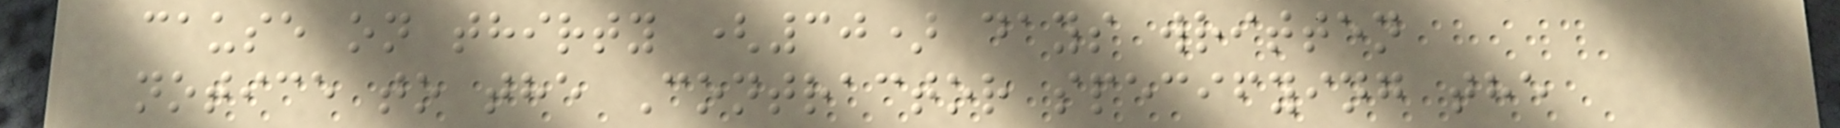cause on thirty (30) days written
notice to the Contractor specifying the
